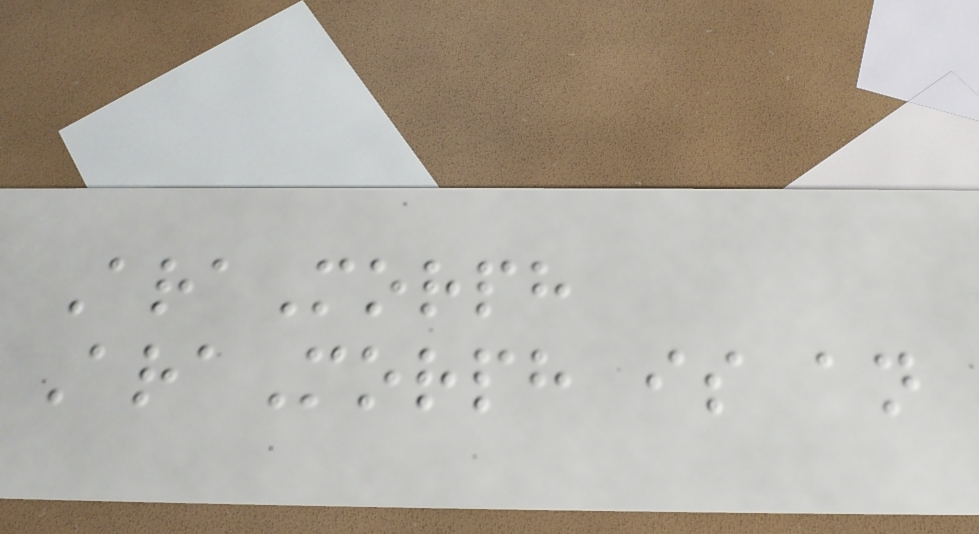AraMorph
AraMorph is an
